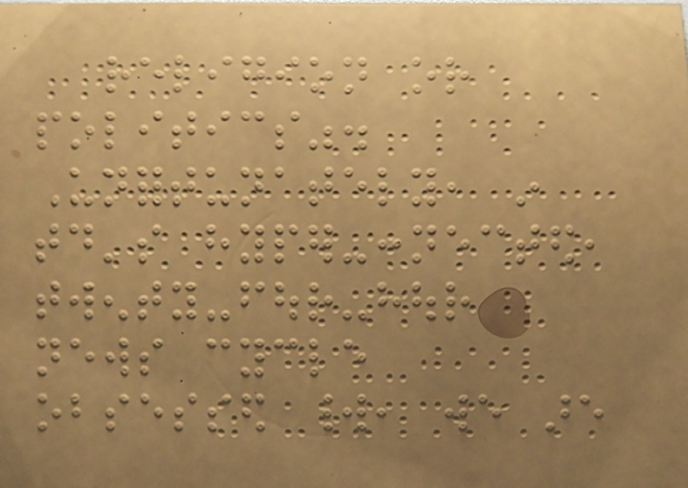religion or
politics".
Unfortunately, in
today's hyper-connected,
twenty-four-hour
news cycle
obsessed world, we are
